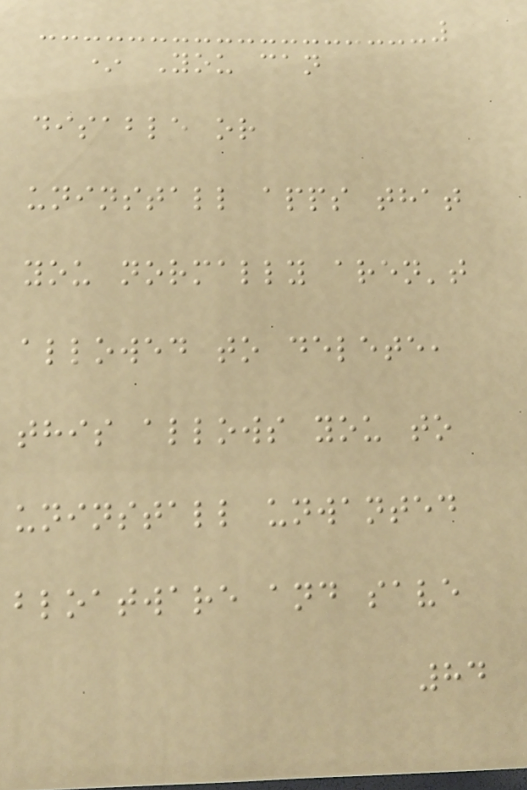* You can
disable or
uninstall apps that
you normally aren't
allowed to delete,
this allows you to
uninstall unwanted
bloatware and save
84
